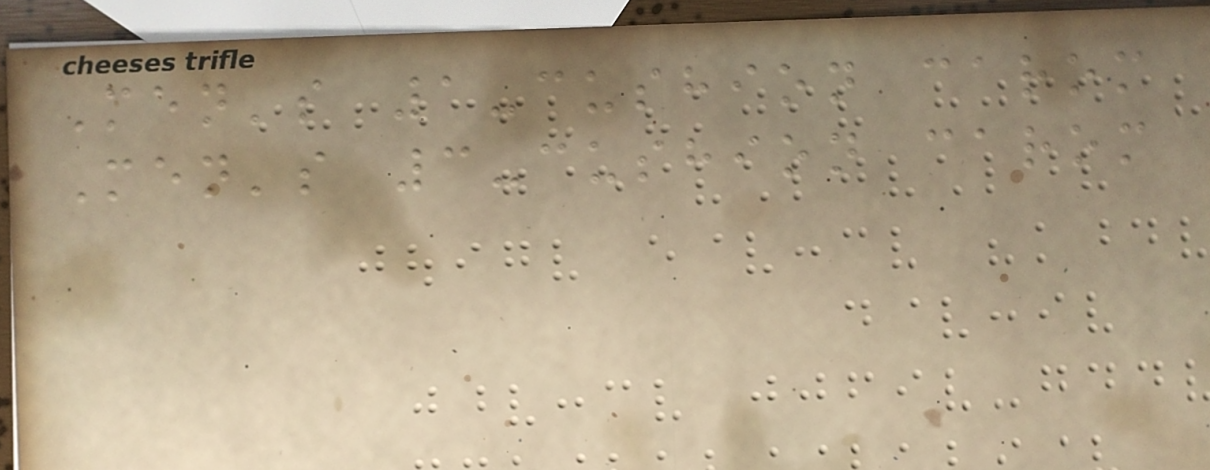Men's 1-cushion carom
Men's 3-cushion carom
